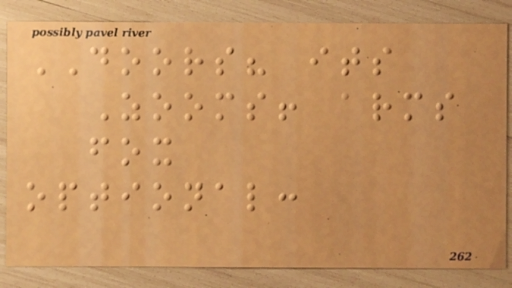DOORS? its
Zooms! arms
fox
optional:
